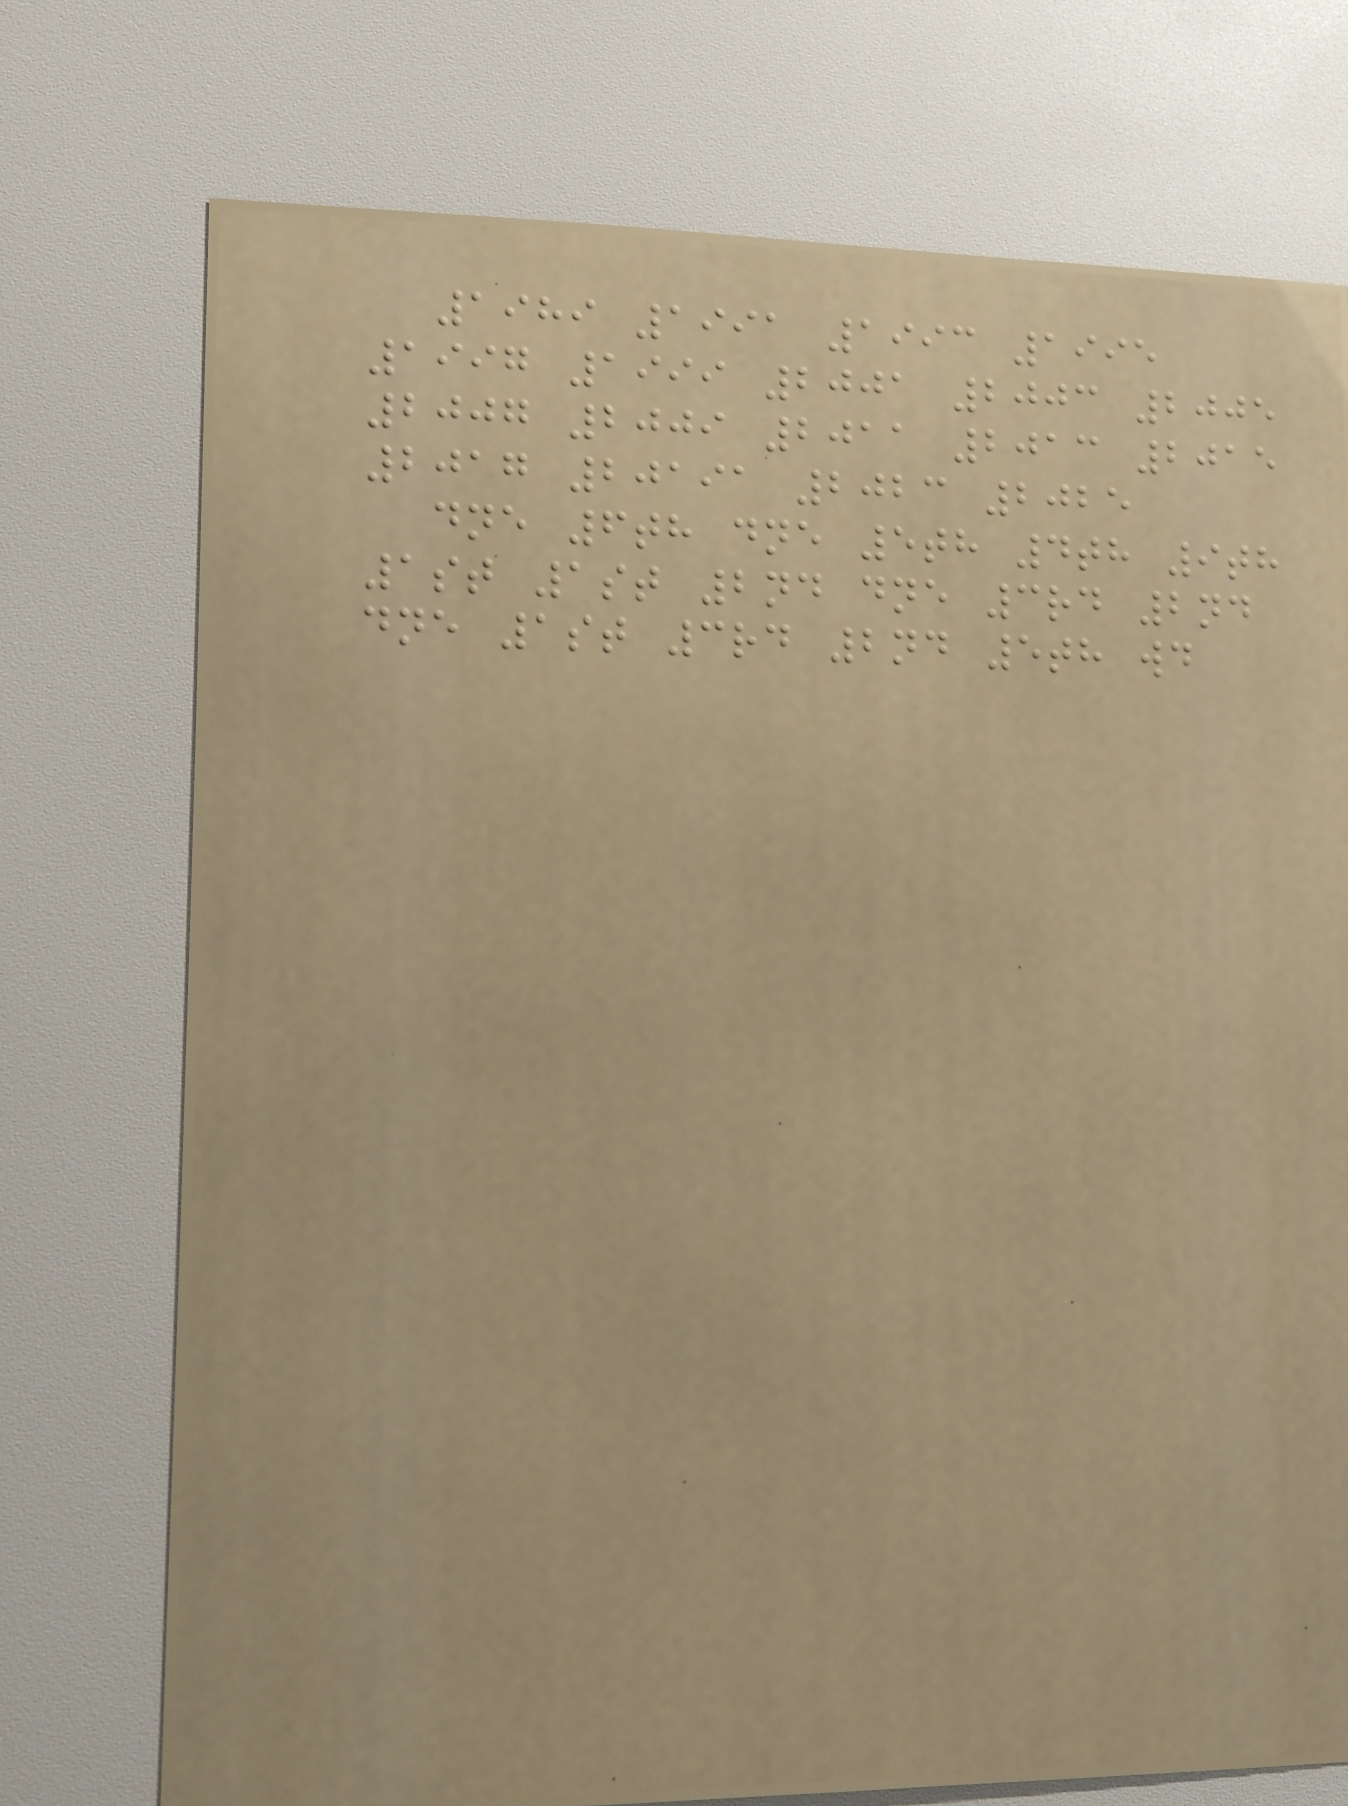1989 1991 1993 1995
1997 1999 2001 2003 2005
2007 2009 2011 2013 2015
2017 20191 2023 2025
dne 6th dne 5th 4th 9th
1st 1st 2nd dne 3rd 2nd
dne 1st 3rd 2nd 5th wd
